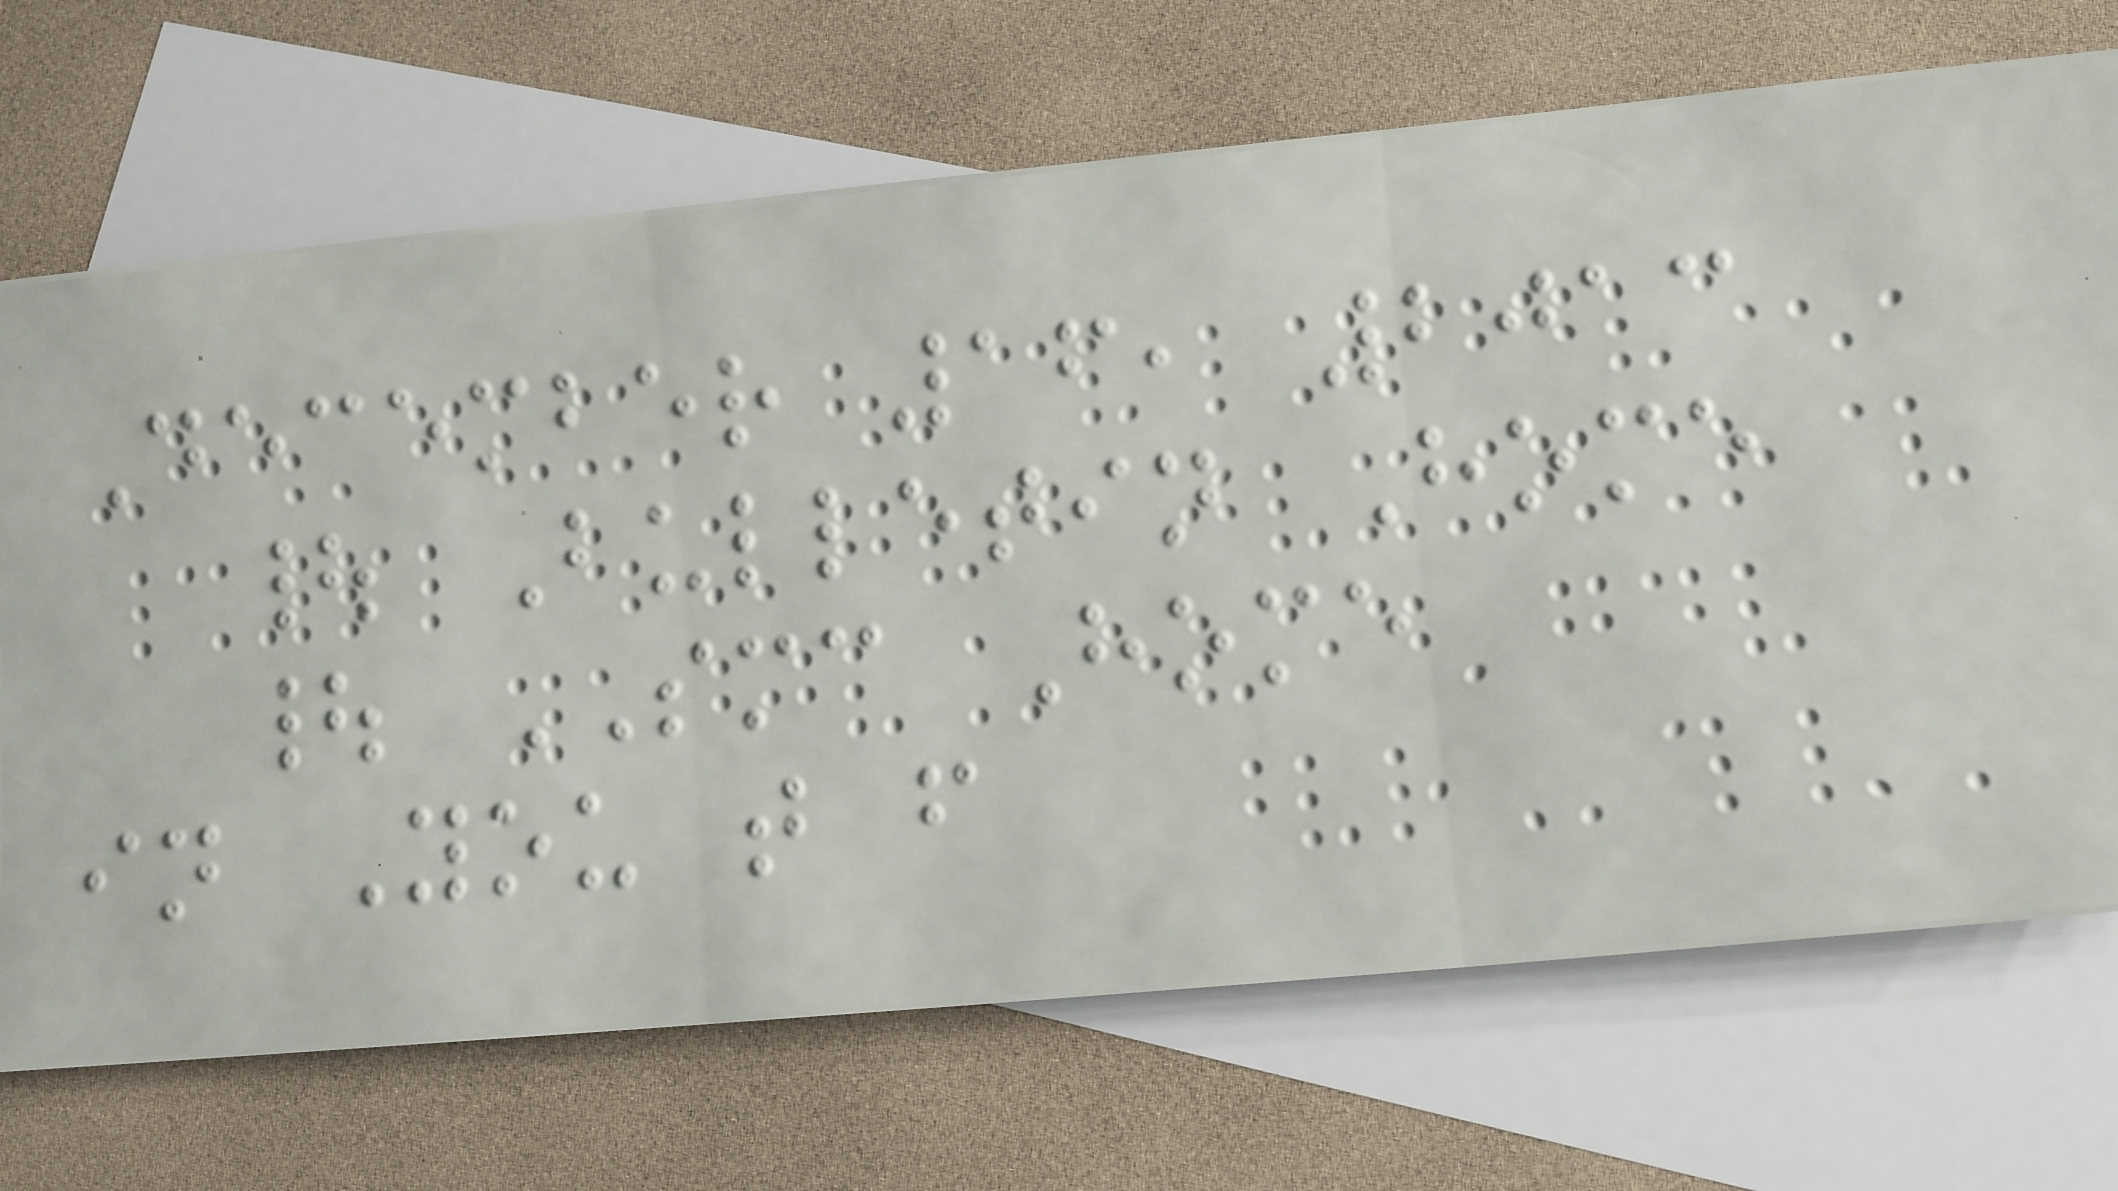December 16, 2013
| Bulletin Home
| SMC Home
in You t f
